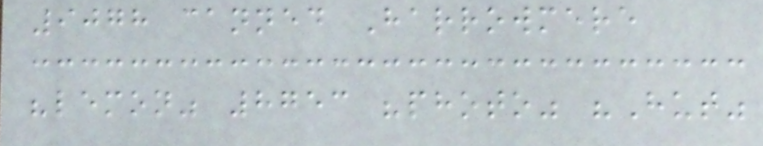9078 canned Harrowmere
"lemon" 8753 "photo" "Hut"
